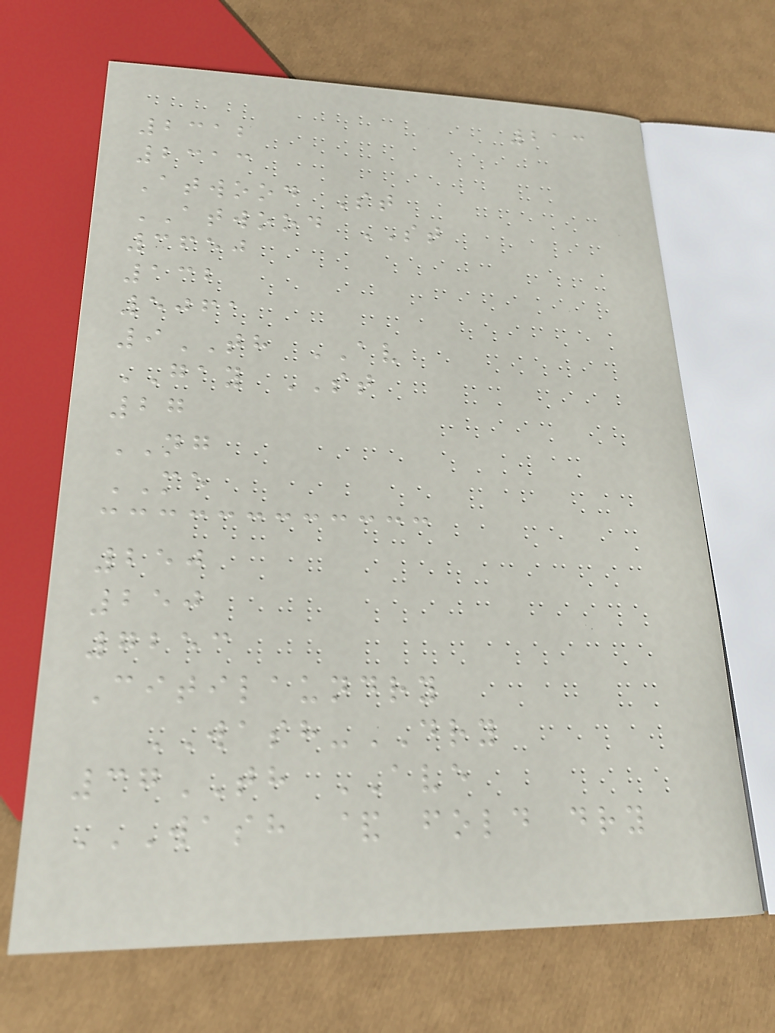213
2312
2313
Atwood St
ATWOOD ST
3650
132
5061
9TH AV
GAY ST
27
NG
ME
250
250
7253
Citilaundry
WASH-DRY
37TH AVE
WASH & FOLD DRY
